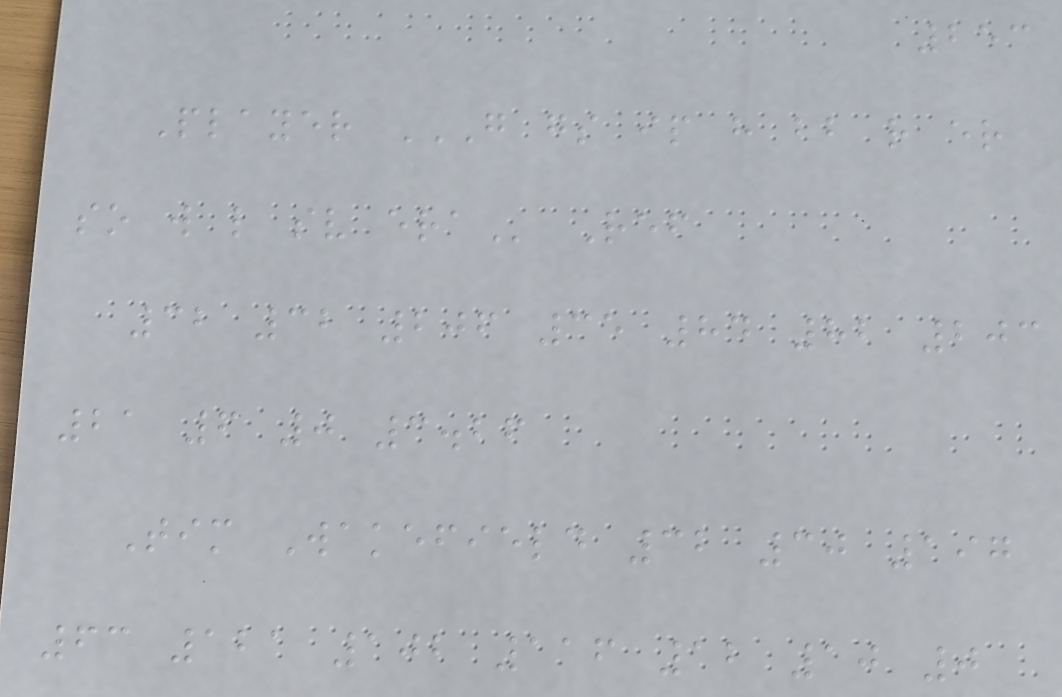253
Player G GS IP H BB R ER
SO W L SV ERA Ref
32 32 206 35 84 82 203
21 6 0 3.26
Tim Wakefield 32 30 197
63 121 102 116 12 10 0
